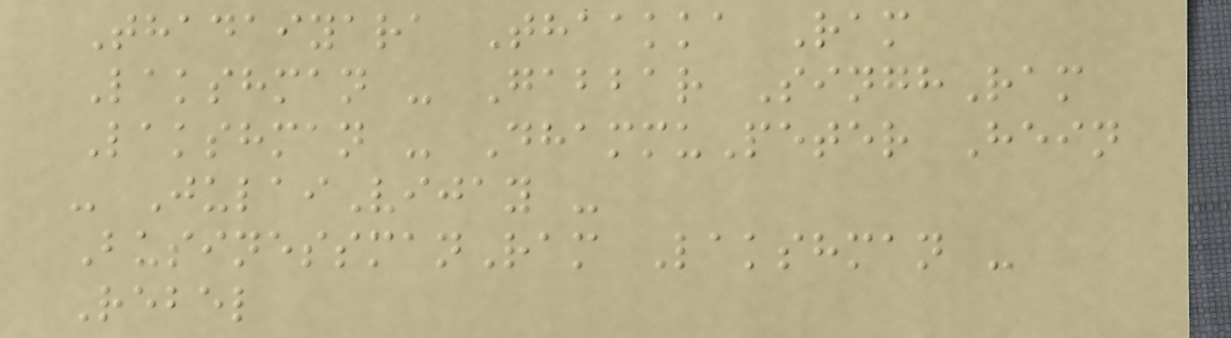Thadaiyara Thaakka Ram
Lakshman - Gabbar SinghRam
Lakshman - DhammuPeter Hein
- JulaiVijay -
BusinessmanRam Lakshman -
Rebel
